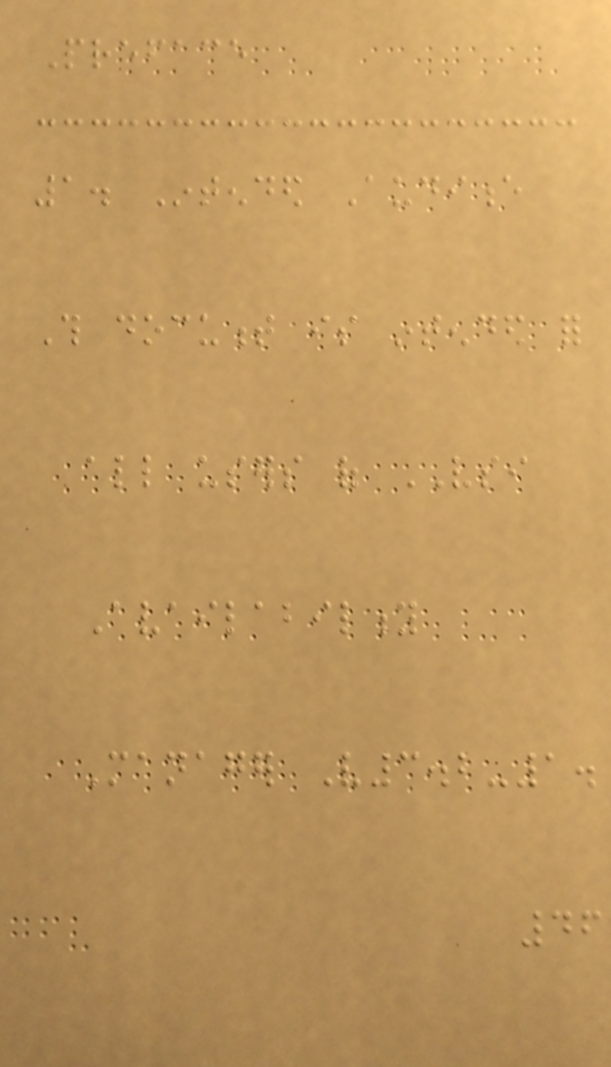Preface
1. Intended Audience
This document is intended for
all users of VSI
Availability
Manager V3.2-1.
46
